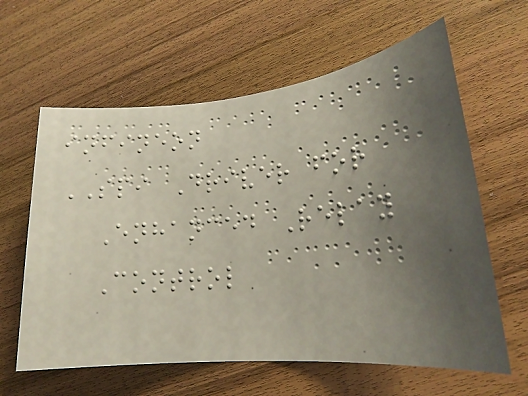infineon
SPI Driver for
Enhanced Relay
Control
